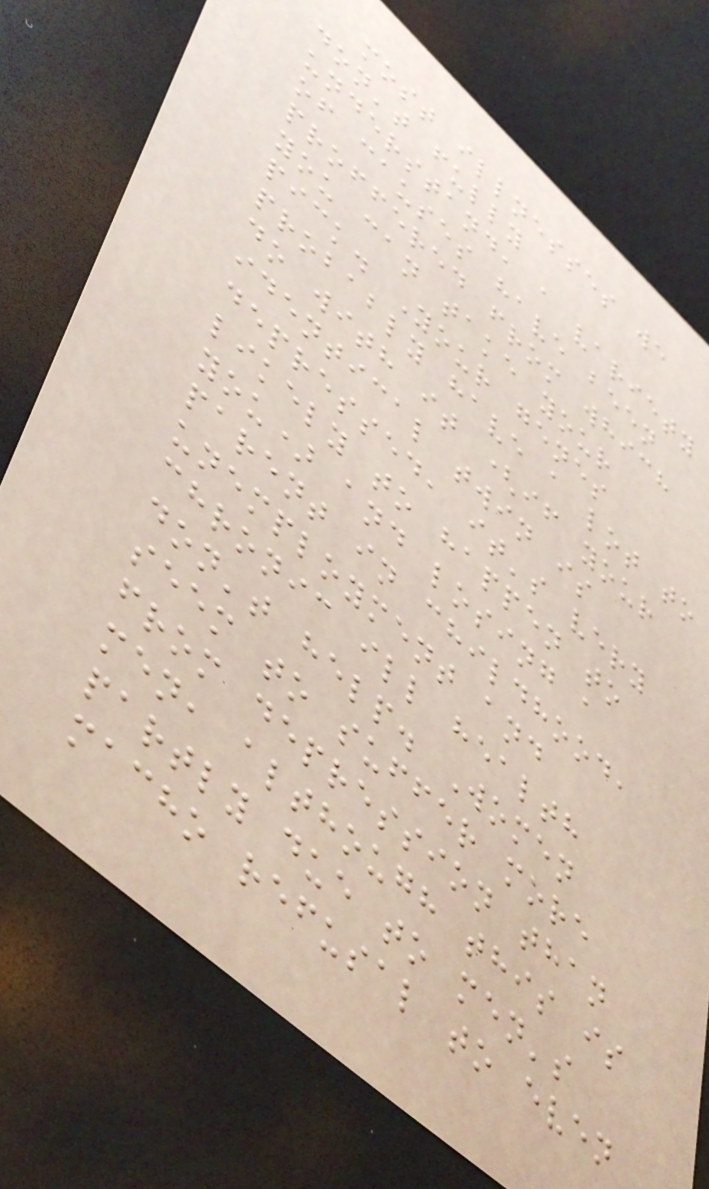most illnesses we
don't fully
understand, a variety
of causes have been
proffered from which
you can take your
pick. Your genes
probably have a lot to
do with it (if your
identical twin is
depressed, it's very
likely to happen to
you) and losing a
parent in childhood,
unemployment and
chronic ill health
don't help. Women
seem to suffer more
from depression than
men, although this is
partly due to men's
macho refusal to even
